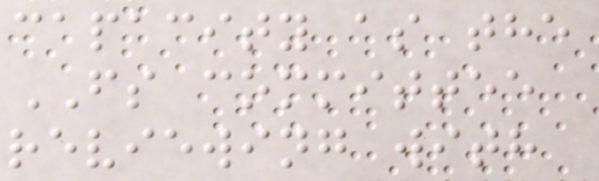capacity as the
FS committee
reviewing with
